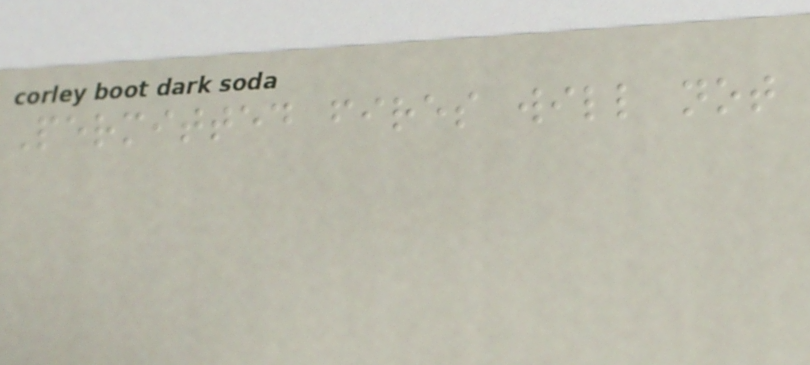Permitted fires will not
